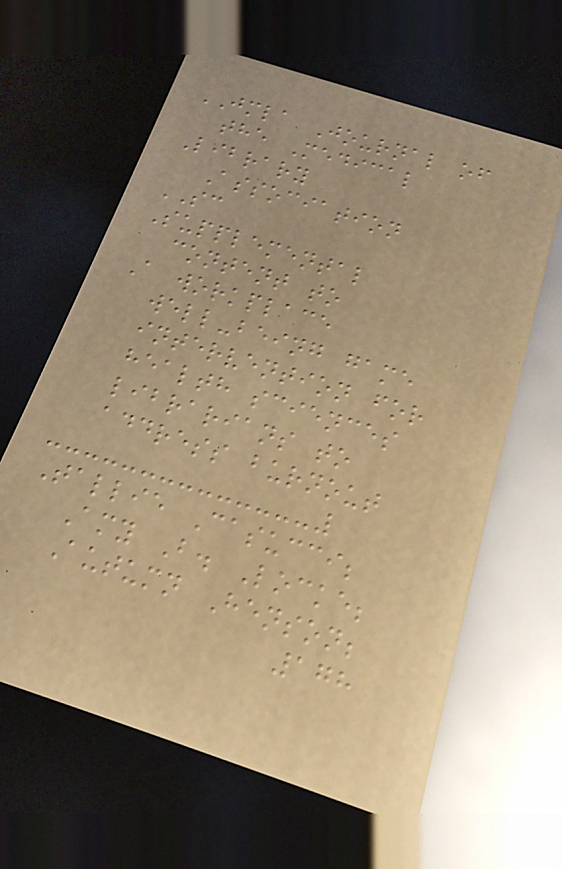JMLA Journal of
the Medical
Library
Association
SC
Supplemental
content to
A workplace
well-being game
intervention for
health sciences
librarians to
address burnout
Tallie Casucci;
Amy B. Locke;
Autumn Henson;
178
